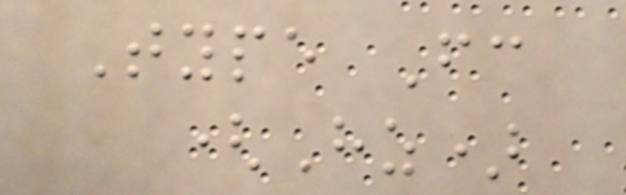Type Fc
(Hz)
